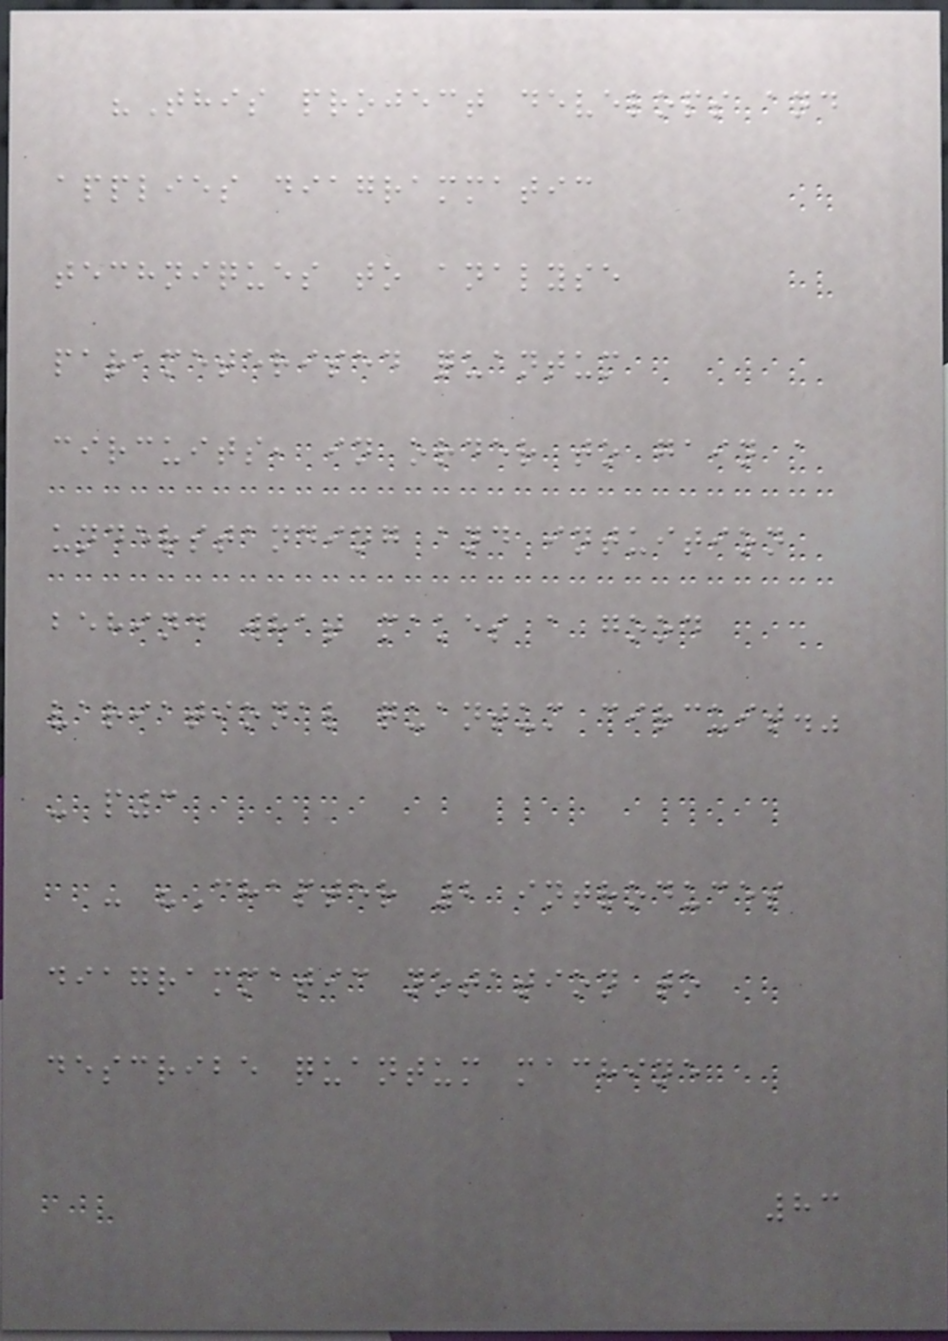"This project develops and
applies diagrammatic
techniques to analyse
parameterised quantum
circuits, in order to gain a
understanding and intuition
behind what makes a good
variational quantum circuit."
- p3
- "Chapter 2 introduces
diagrammatic notation to
describe quantum machine
83
